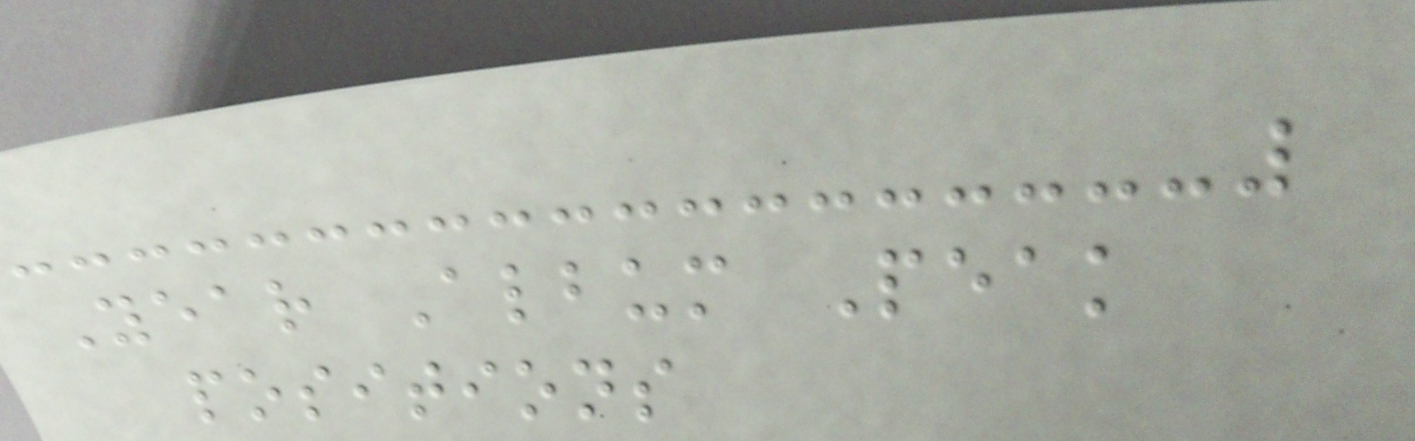Year Album Peak
positions
